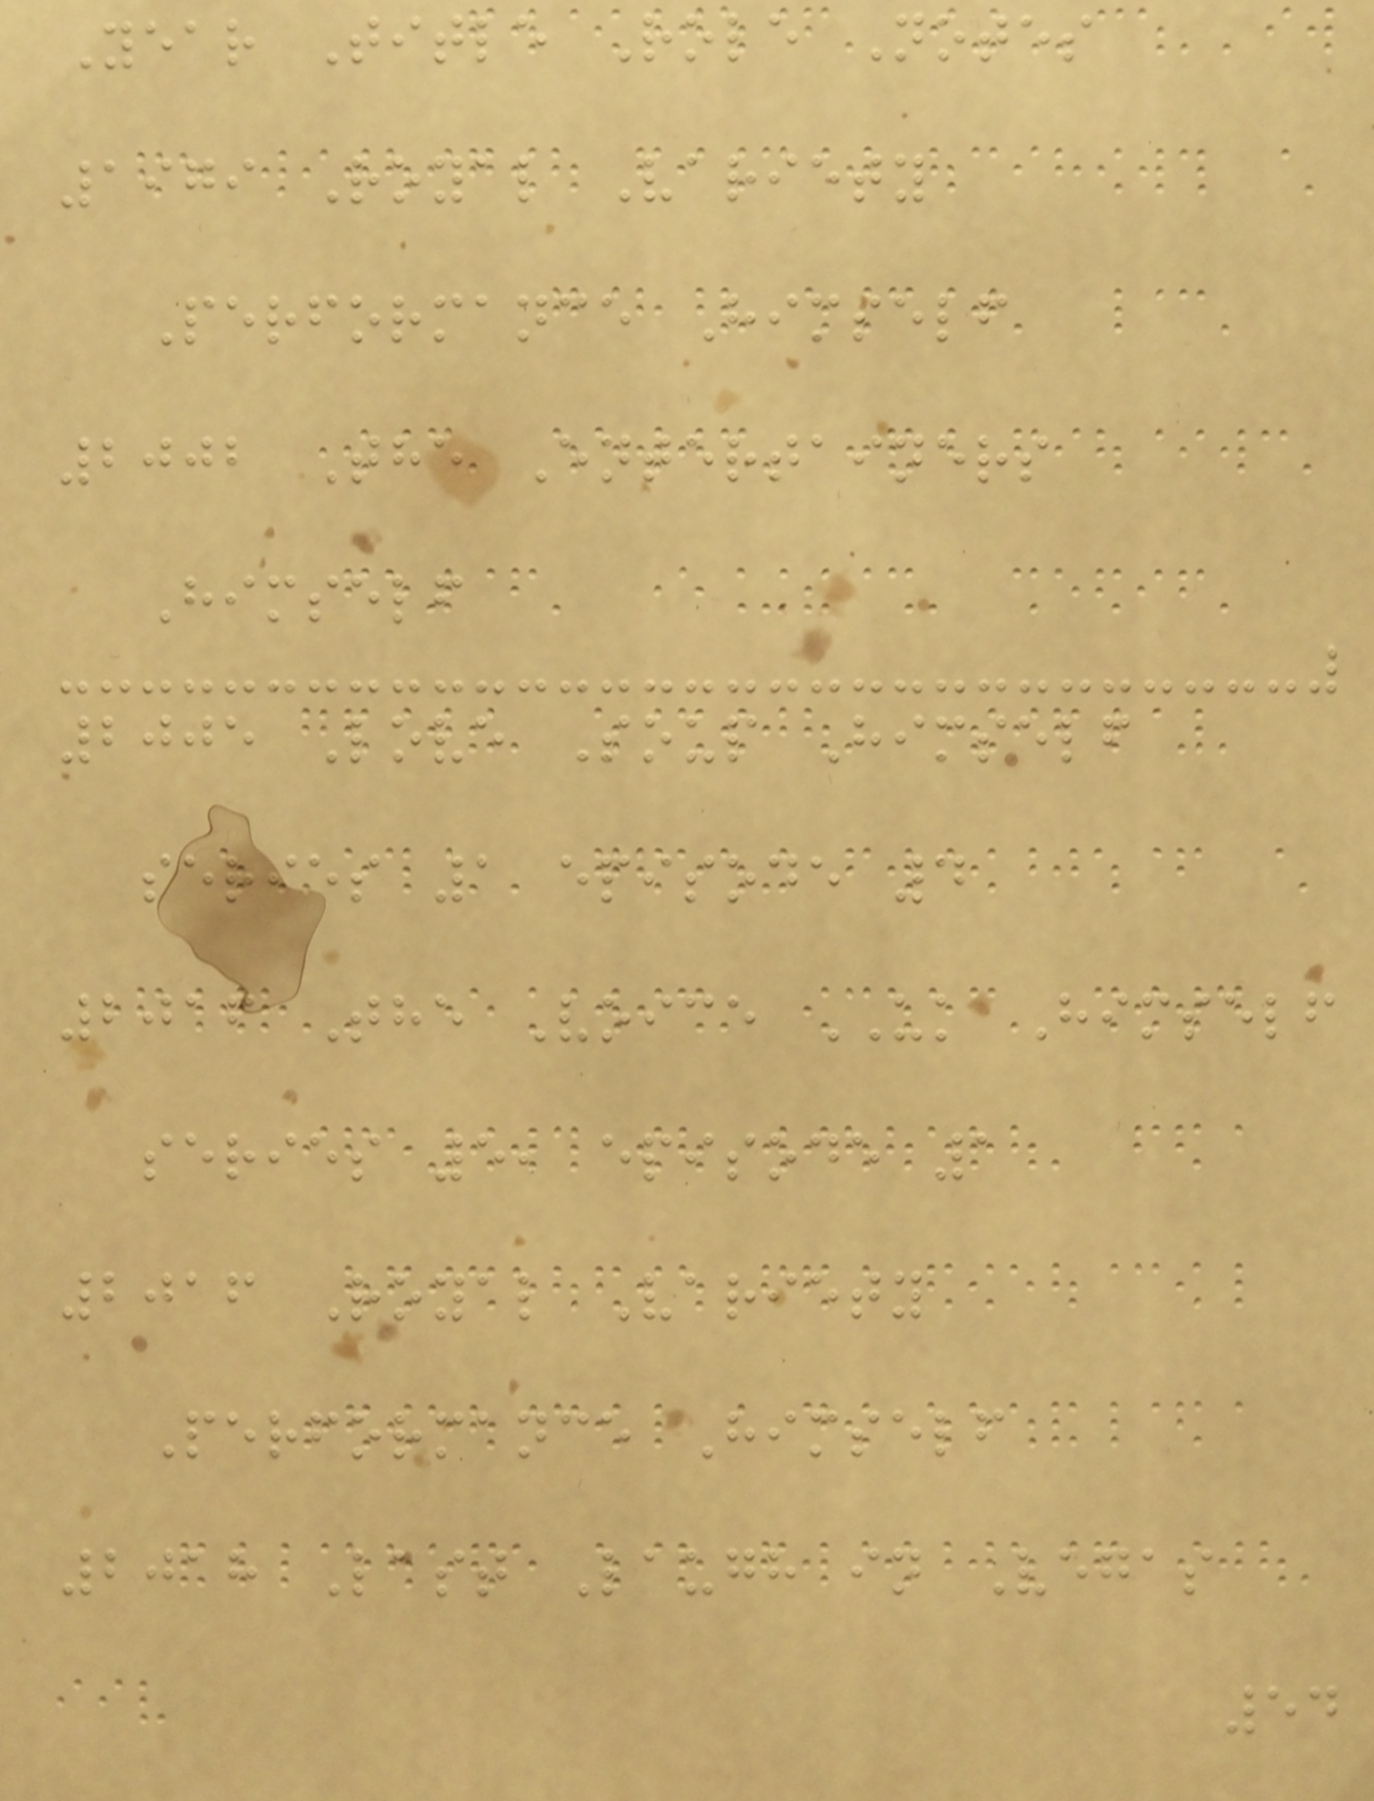Year Title Role Notes
1979 Royal Variety
Performance Himself
2002 The Entertainers
Himself
2005 Love Soup Himself
series 1 episode 4
2016 The Voice UK Himself
series 5, episode 1
2016 Royal Variety
Performance Himself
2018 Last Laugh in Vegas
54
